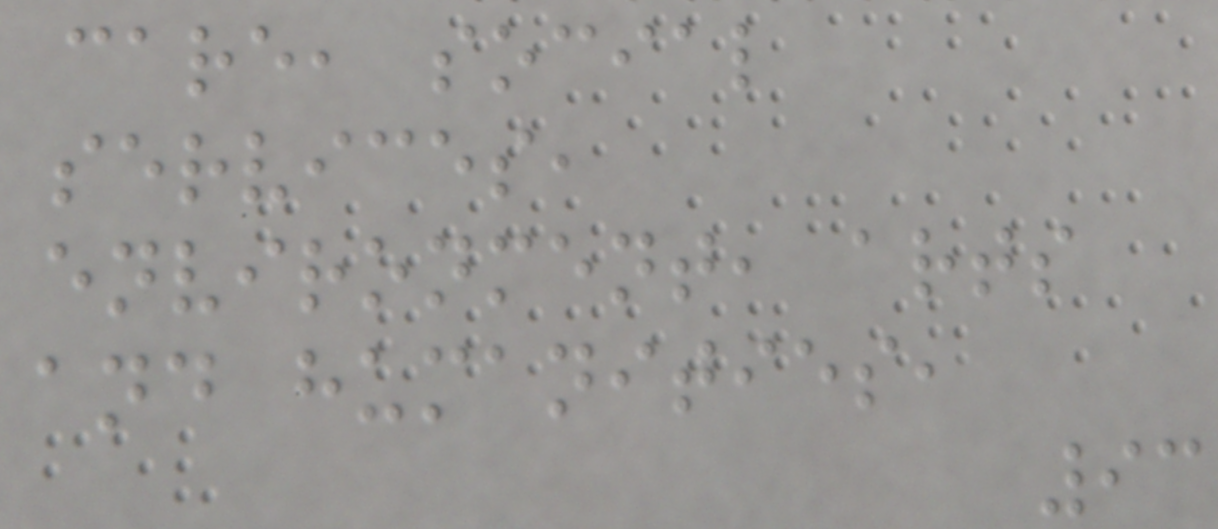care, social
services,
environment, arts
and humanities,
93
